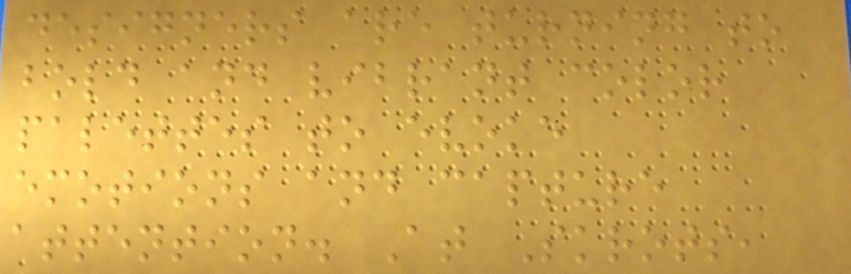designers are turning to
bold and vibrant color
palettes to evoke
emotions and capture
attention. At Skrots,
